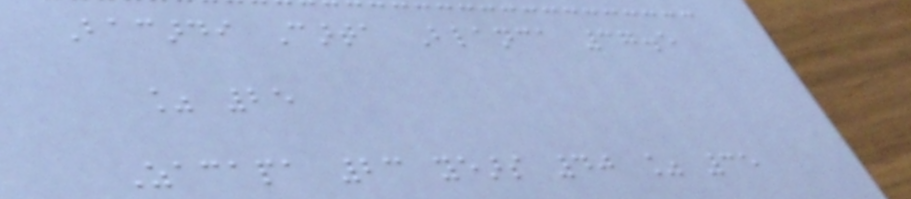Bacardi Carta Blanca 37.5
% 25
Zacapa 23 years 40 % 35
